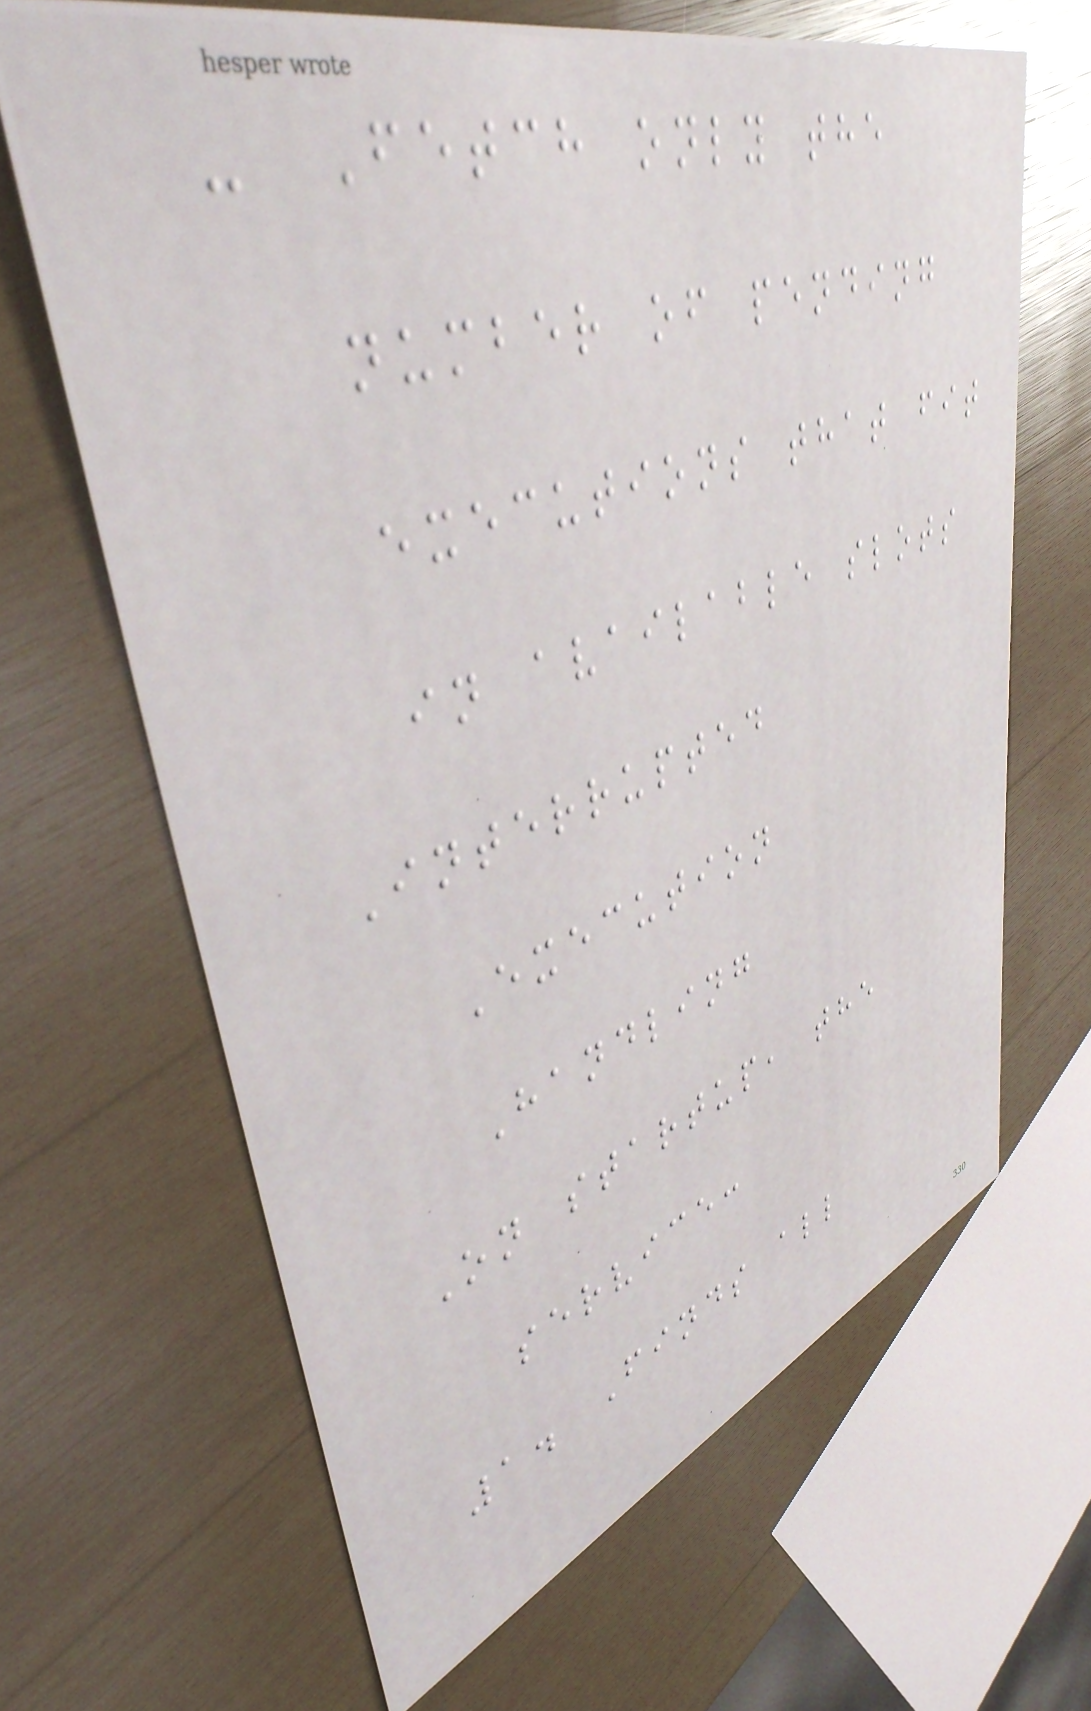- Fetch only the
number of pending
executions that fit
in available slots
Interrupted
Execution
Handling
On startup, the
service:
1. Finds all
